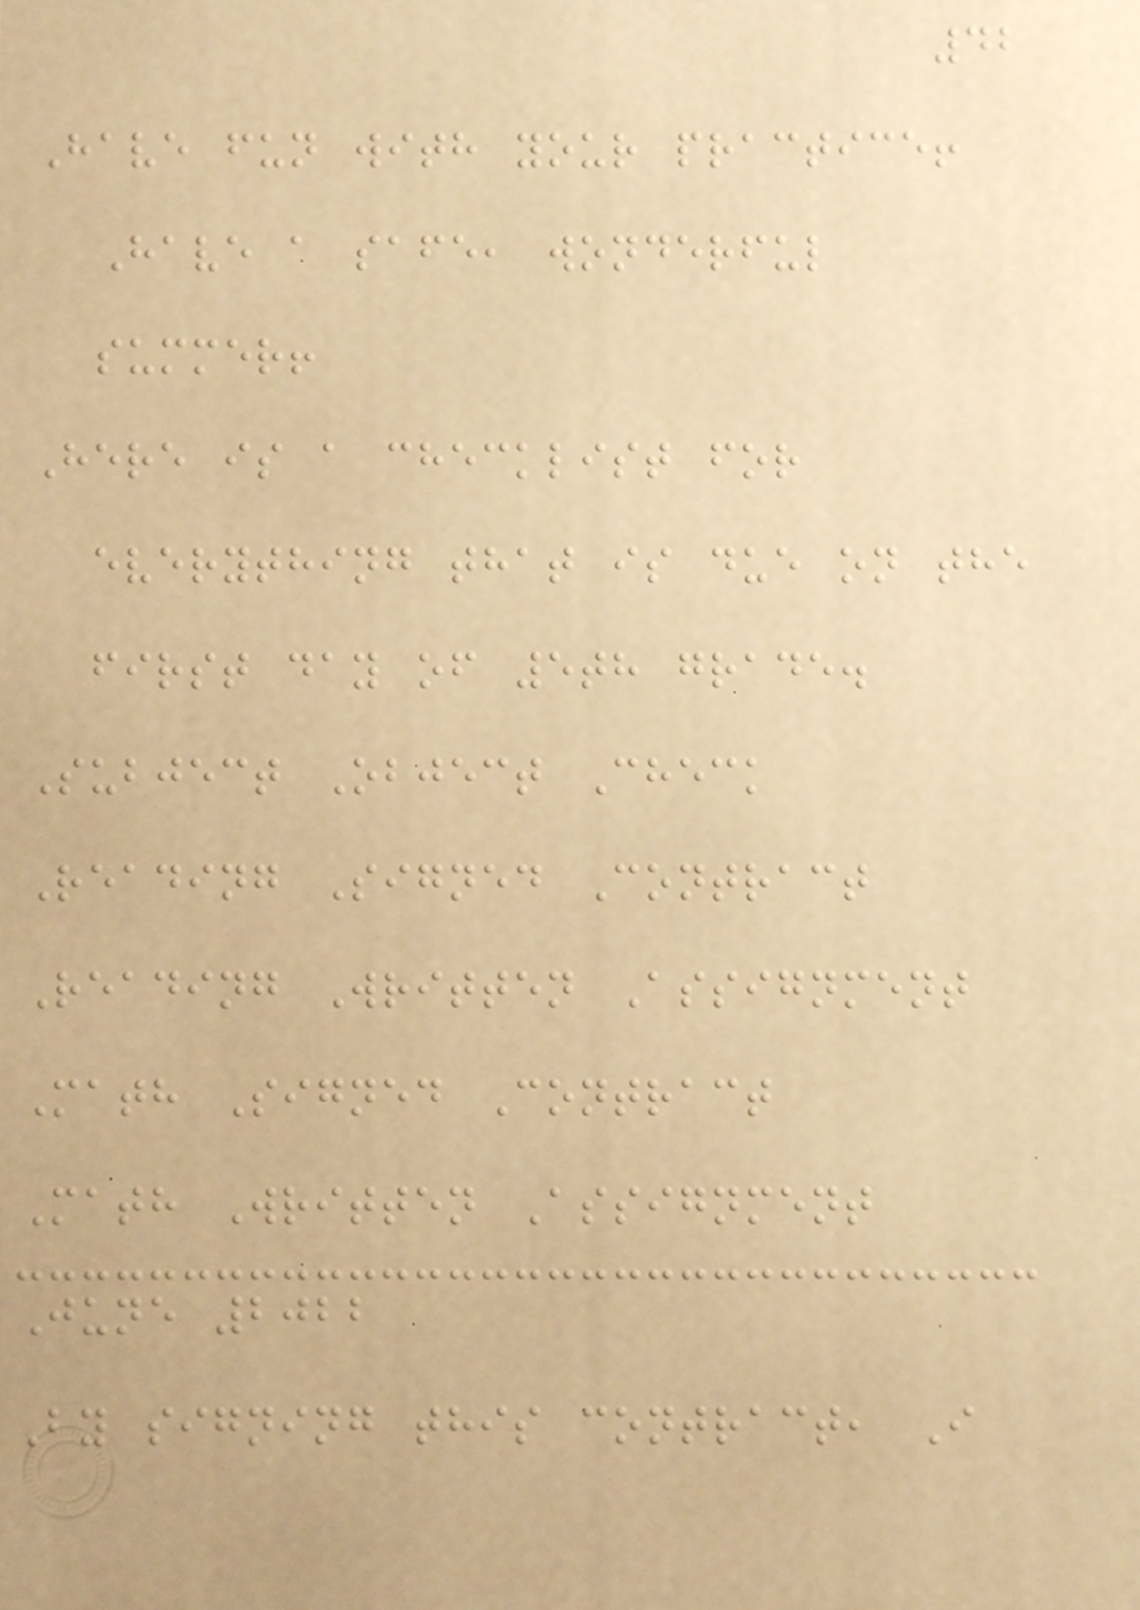42
Have fun with your practice!
Have a safe, wonderful
summer!
Here is a checklist for
everything that is due on the
first day of 5th grade.
Subject Object Check
Reading Signed Contract
Reading Written Assignment
Math Signed Contract
Math Written Assignment
June 2022
By signing this contract, I
